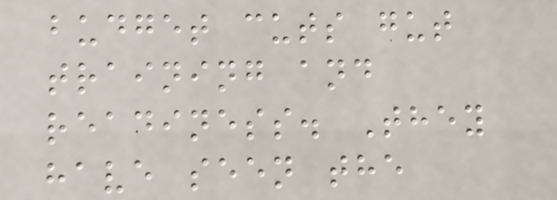budget cuts gut
training and
readiness. They
have seen the
